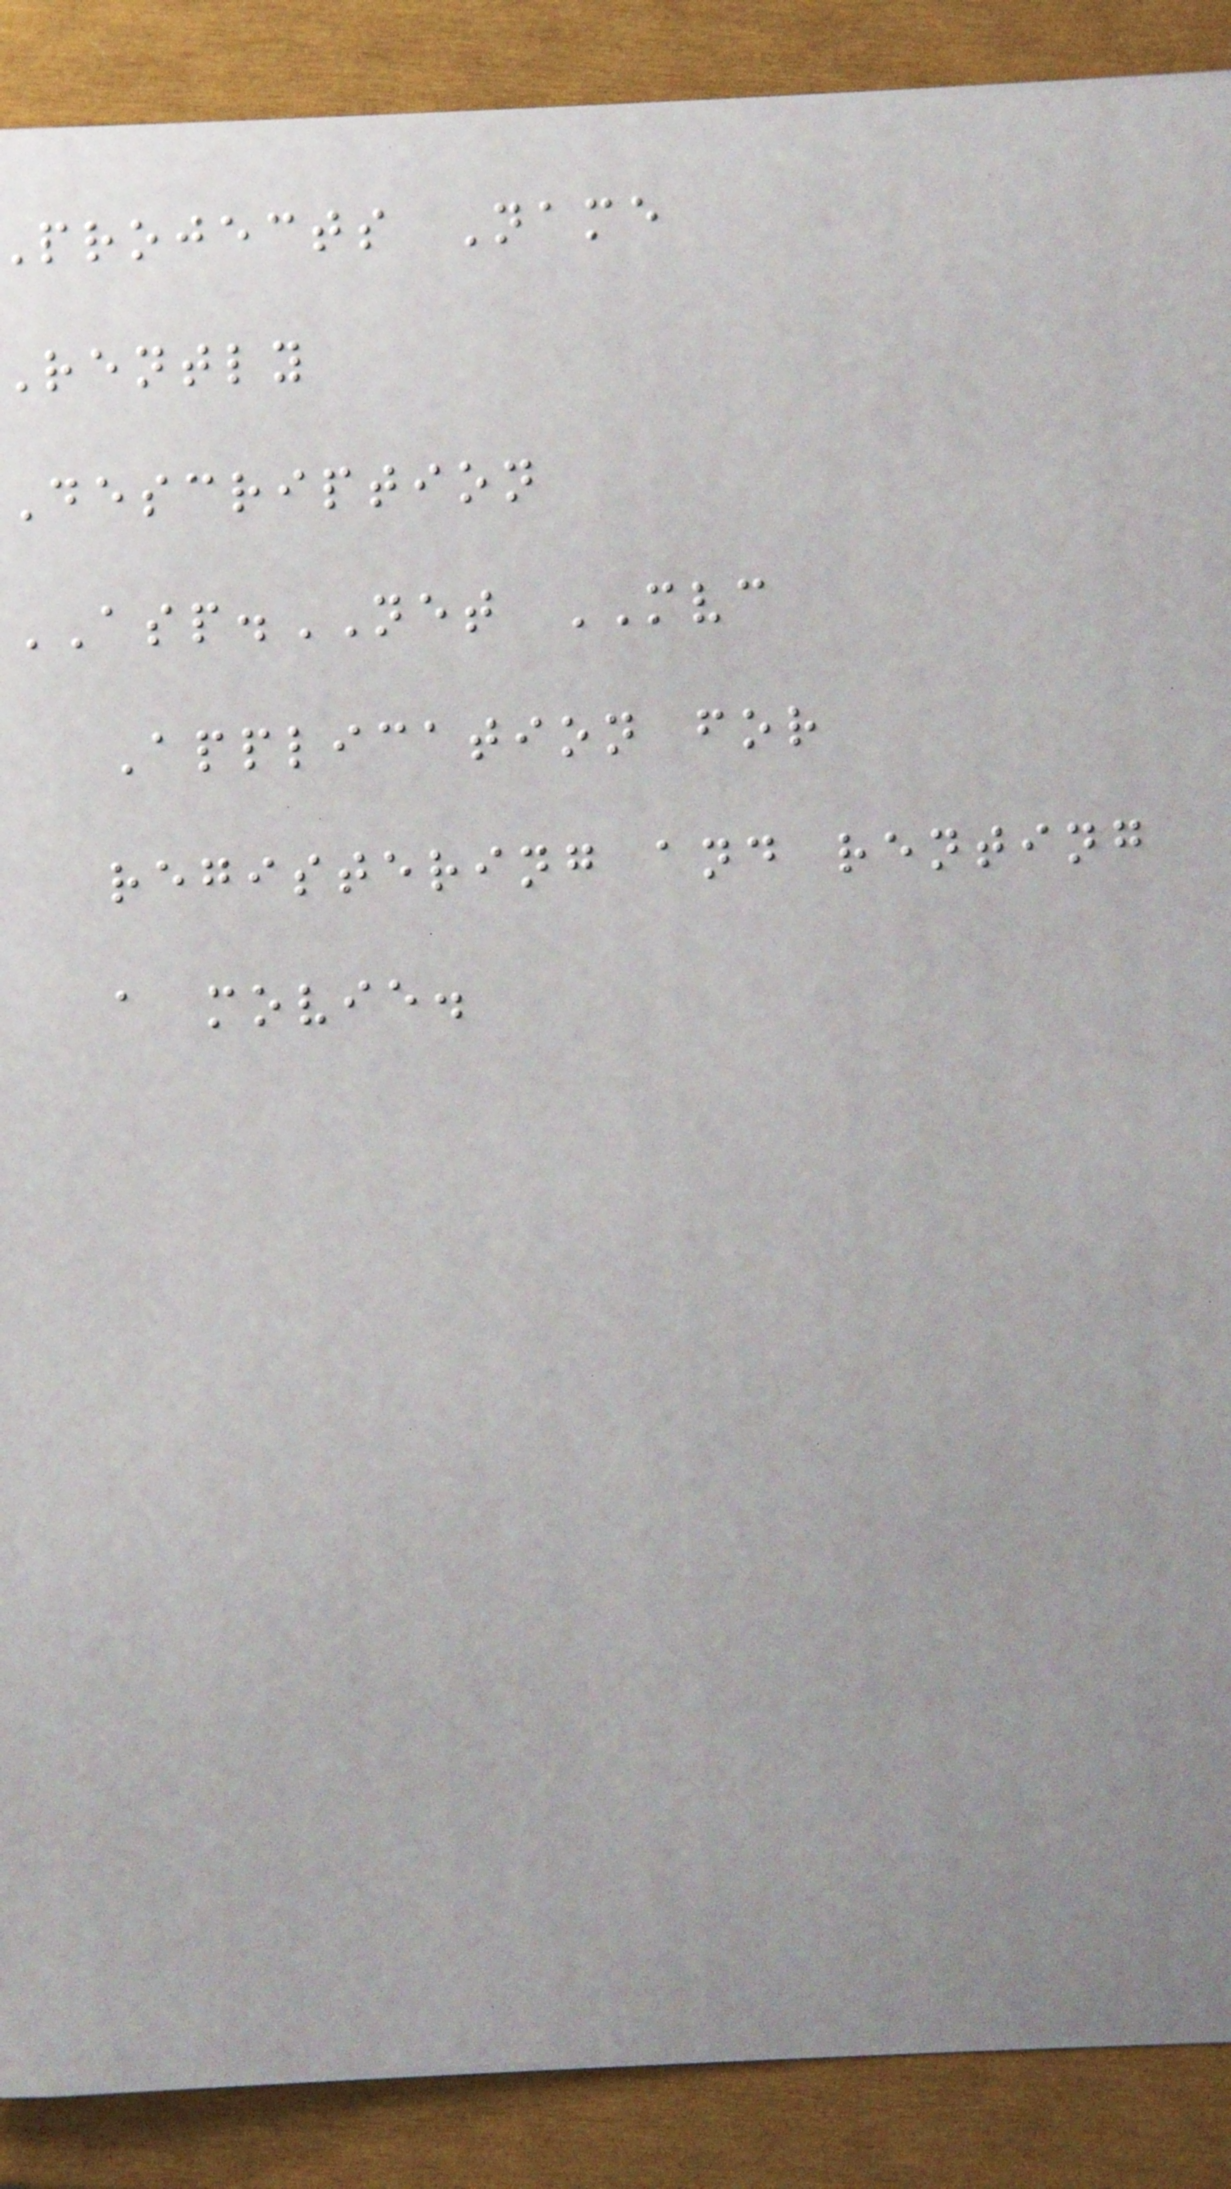projects Name
rently
Description
ASP.NET MVC
Application for
registering and renting
a movie.
